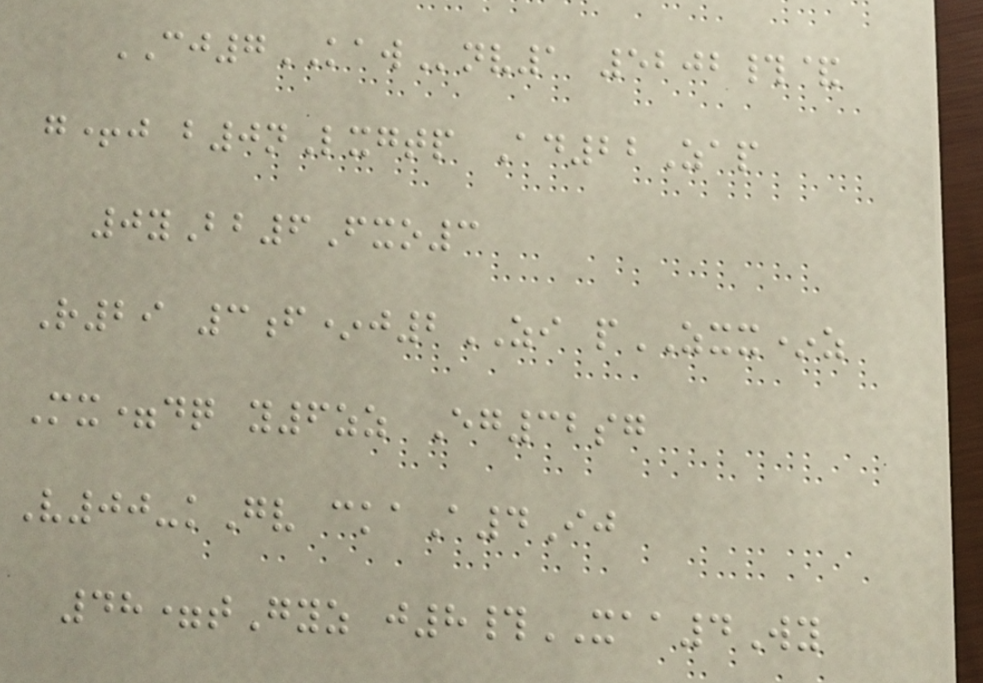CJ7KAWnv1 5202#&
g+j b0nLxgtp Ad22Zap
0yBb6Fxo3
R29 3f*j2ZI pZXX*z
Mx=dq y6zz Eg32sg
V00-kGv ckaA4Ij
48=tGyz j8#XAA4Wy
